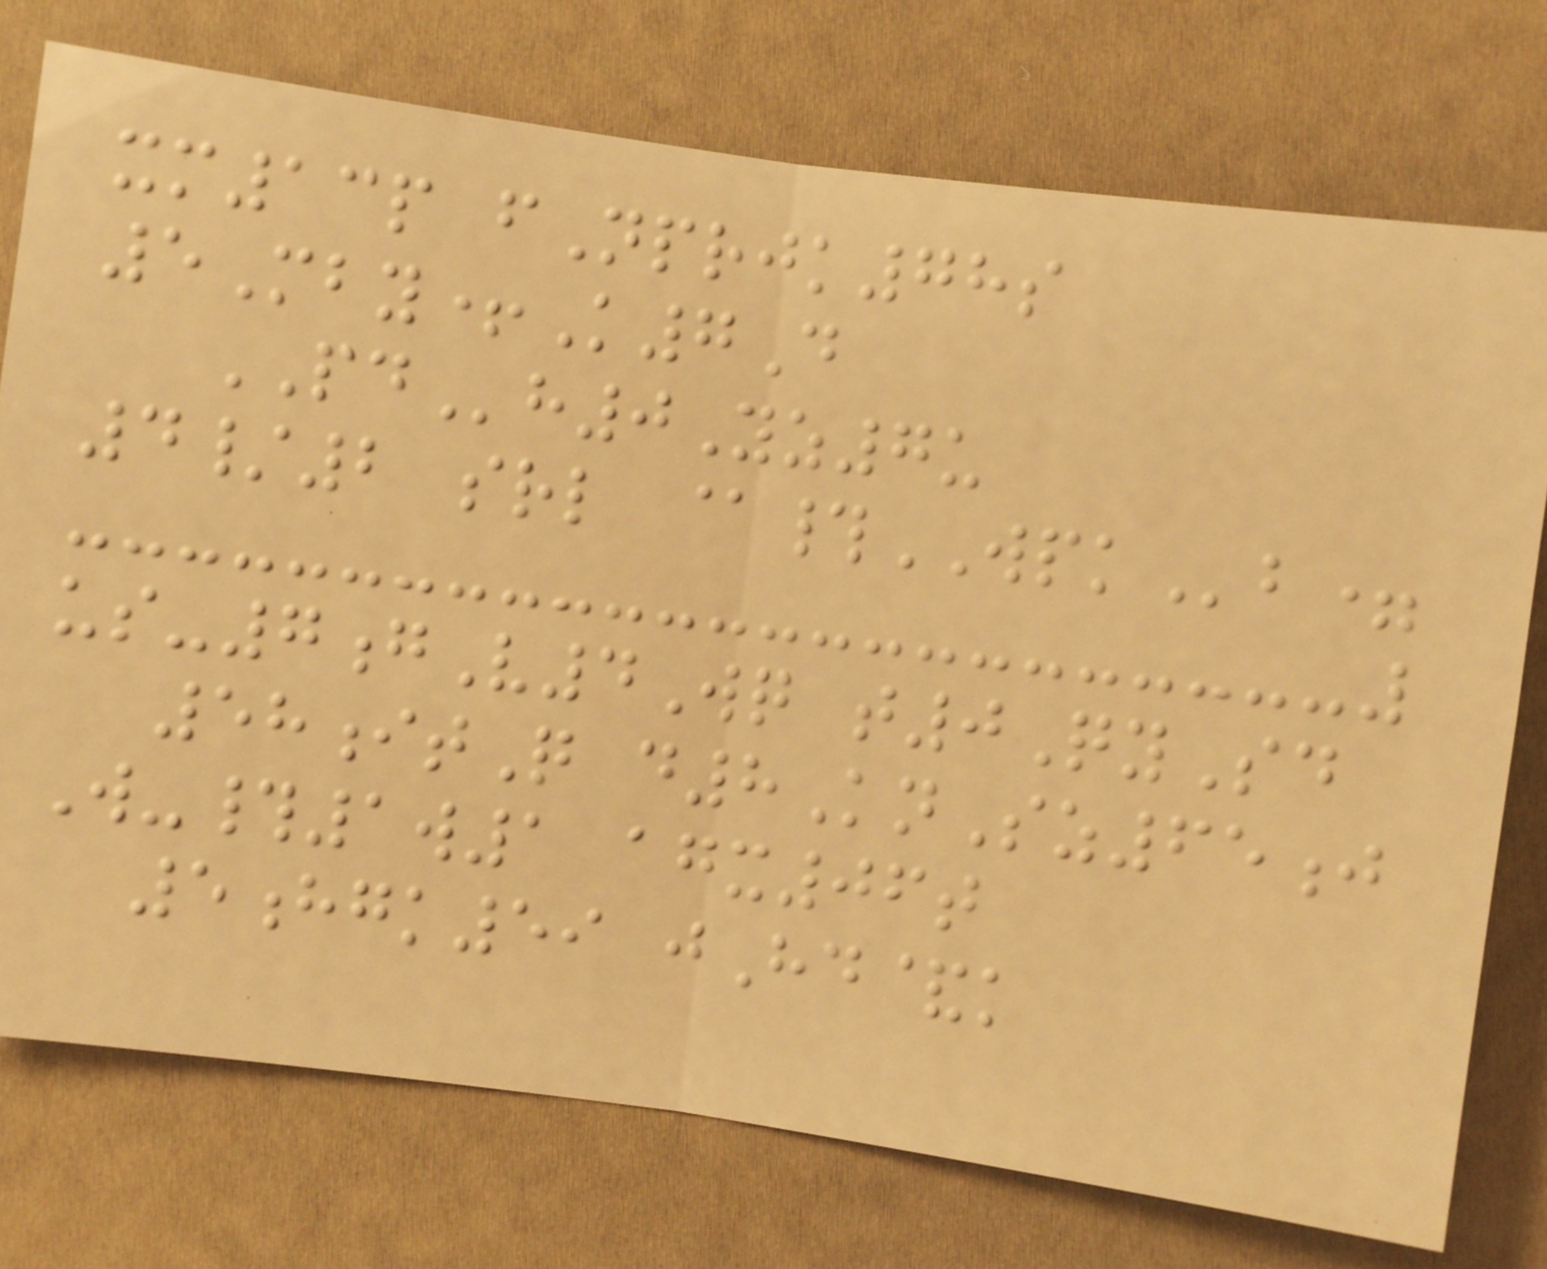xm13p fNprjk78s
5Mby+K7D
PDh0Yz7u
4/2 srl @#WPKb=
us-7gV4Wq t0QySd
58itQ d8KnSz65j
W-#1w1 agx06t
5hgk59 jHd&k
